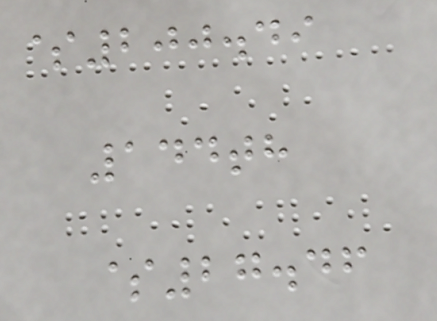$200.49
144th
$27.46
